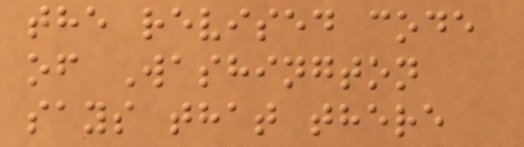the revised code
of Washington
says that there
